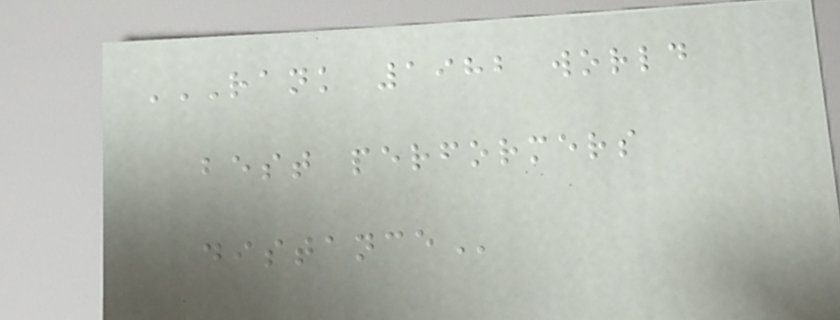RANK 1982 WORLD
BEST PERFORMERS
DISTANCE
